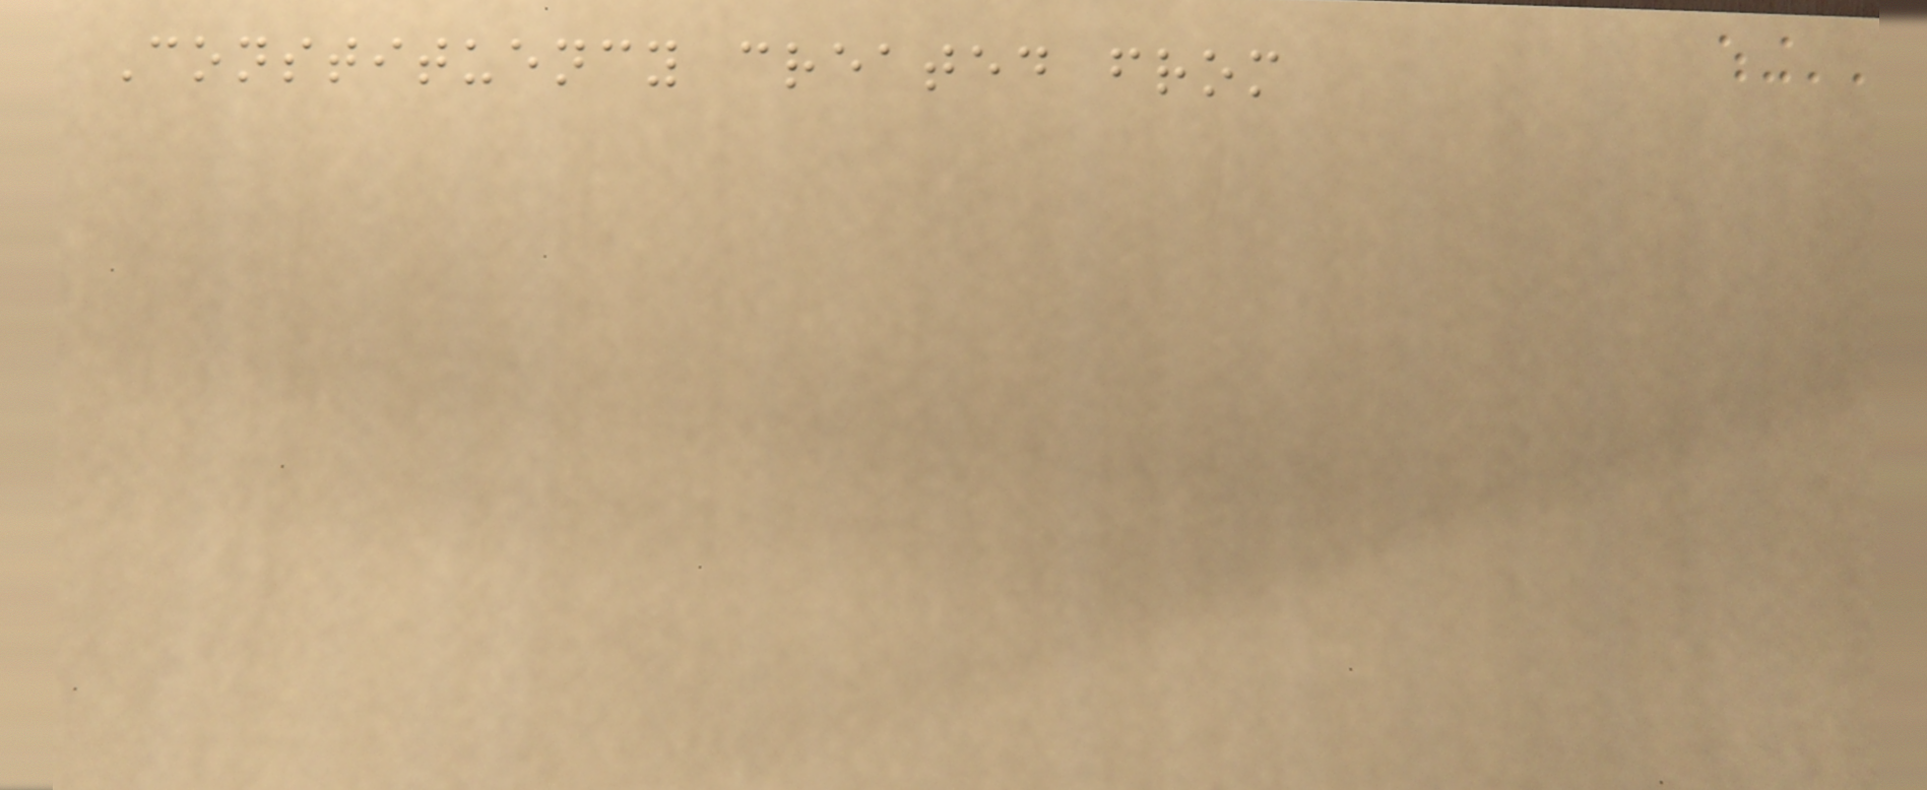Constituency created from
